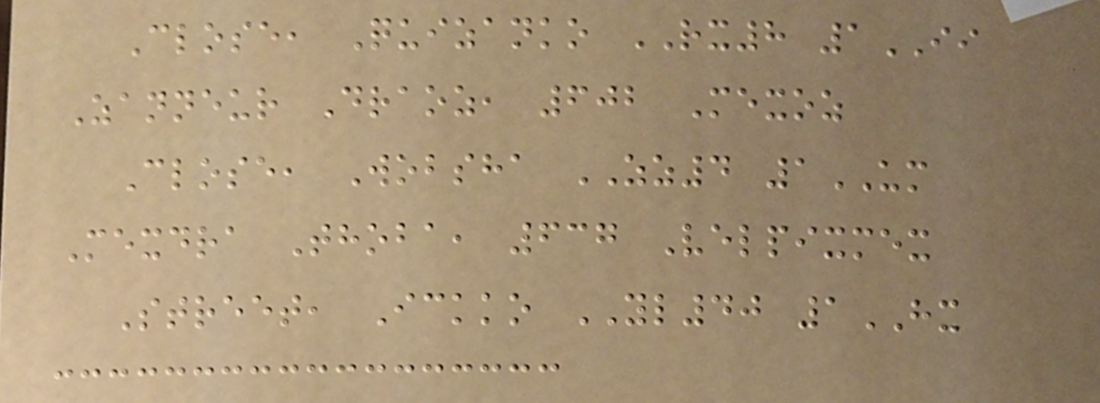Close, Quizanko RX8 1II
Zanneur Draoz, 602 Mexoz
Close, Wobsha ZZ4 1UM
Mexdra Thoba, 637 Velpixmex
Street, Ickko YL40 1HX
